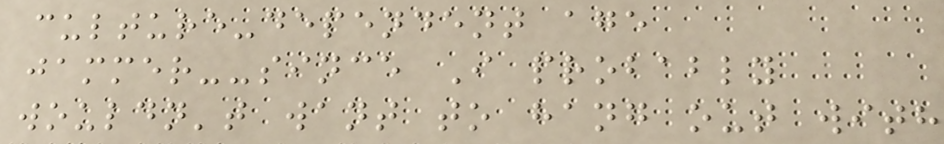culture-dependent age
jammer--since I probably
wouldn't want to hang out with
